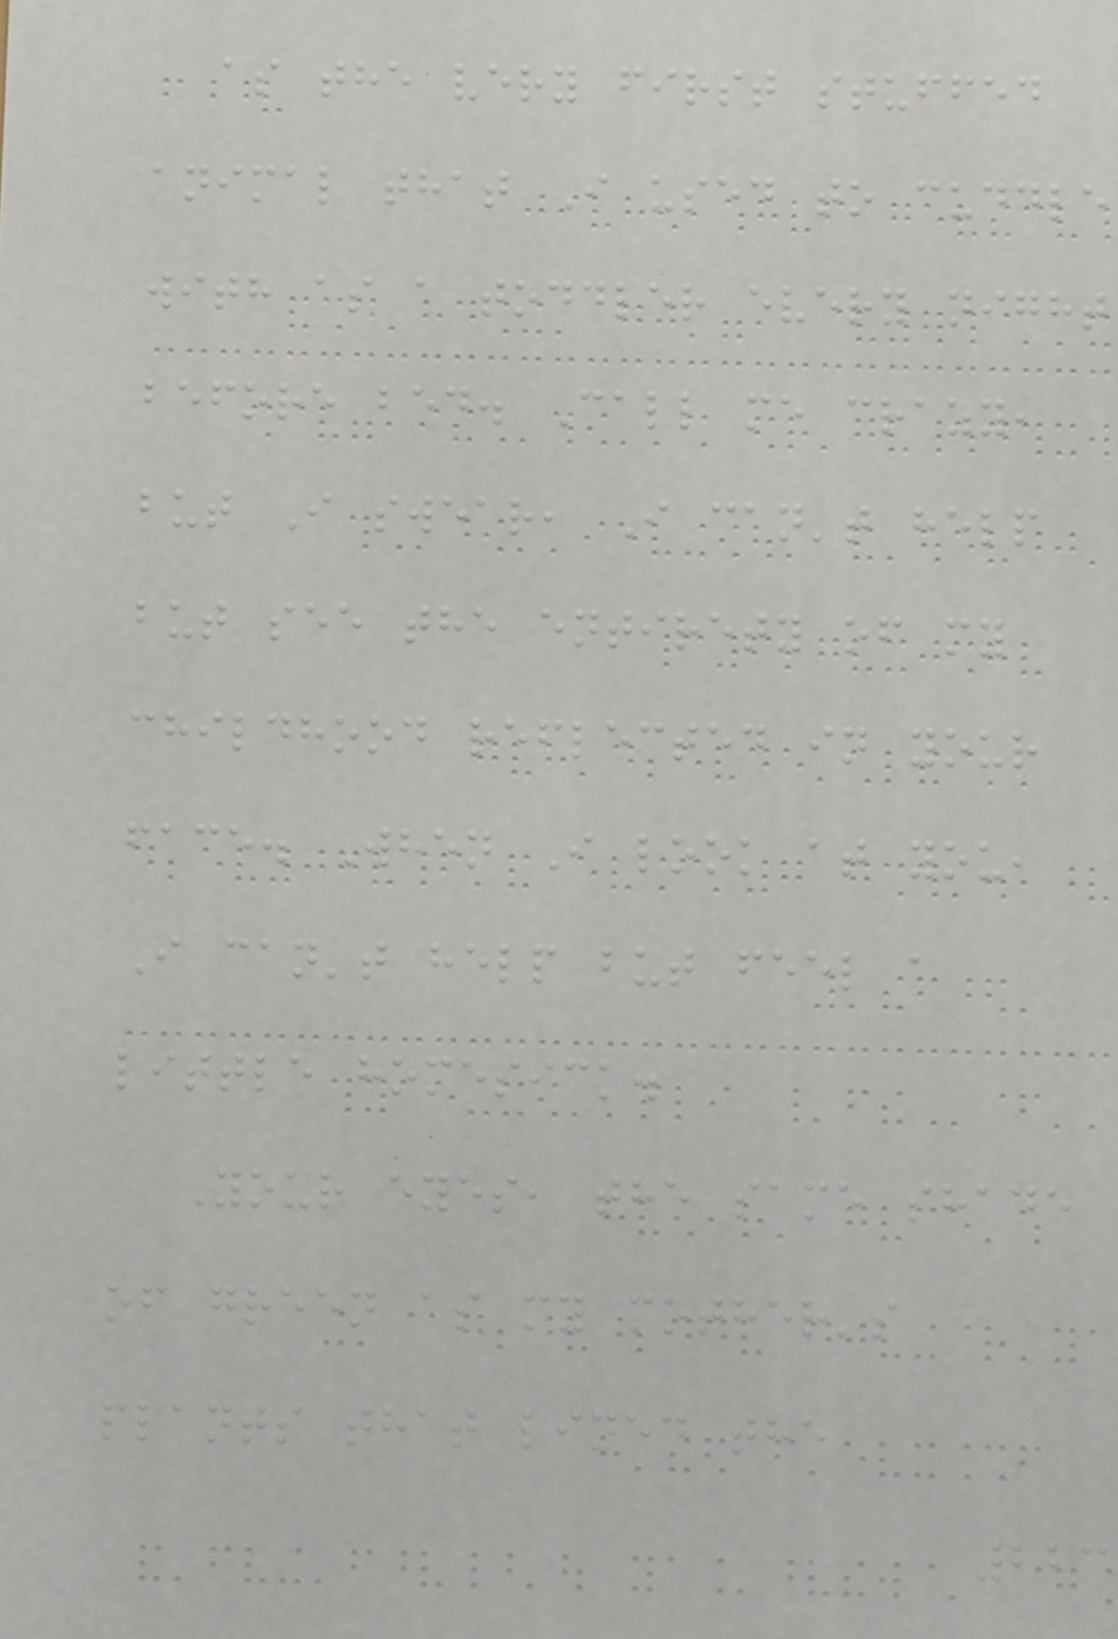as the very first stuffed
animal that I used to cuddle
with as a toddler every night
before bed. Call me crazy,
but I swear, I can't help
but see the entirety of my
childhood reflected in your
face. When I look at you,
I can't help but feel a
little homesick.
Your eyes, the same shade
of green as my mother's
plants that lined the
223
